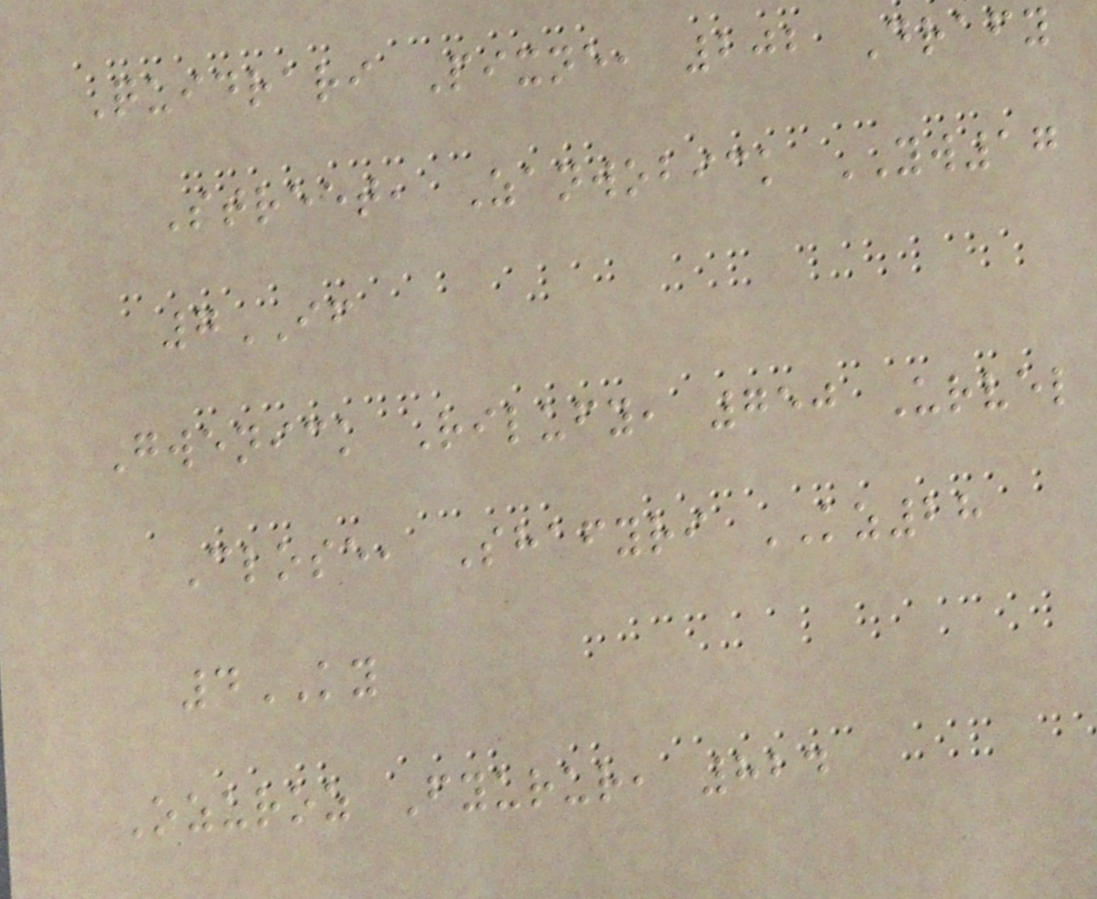Quidrari Pixne, 202 Drafy
Street, Zanwobick YW17
7IF
Gwenick Rilufy, 750 Urvel
Close, Shafyri KZ28
4KY
Ozuroz Fyurur, 824
